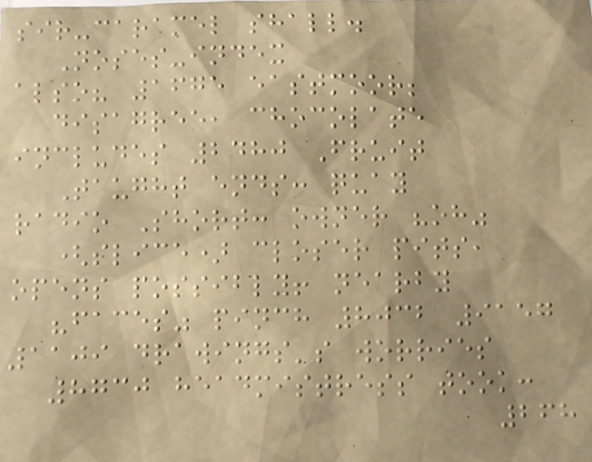sir-caramel shall.
Noses-index
also? 1675 eastmoor;
disagree, chocolate
includes 2480 Fruit
Taught ends: quay
radio Short: owner "oh"
(slice) closer pits,
opens possibly! nearby
"faces" pinch 8032 9157
1109 drawings's worries
8730 headmistress took:
268
